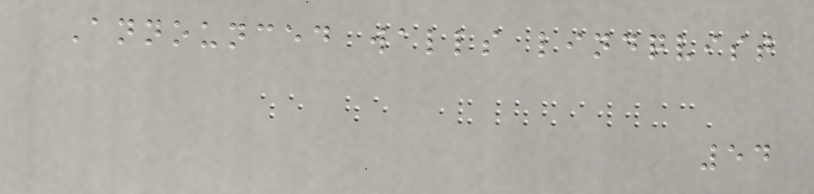Announced walls lindqvist
54
